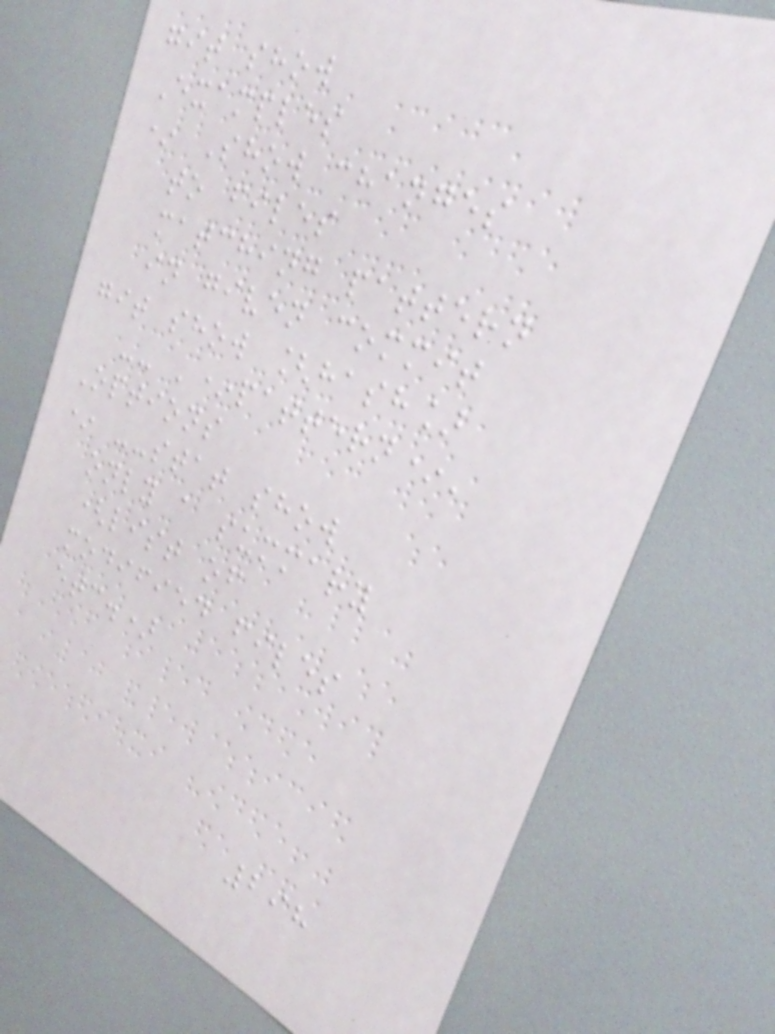git show
Examples
* Show changes
to files
matching pattern
in given commit
git show [hash]
-- '*pattern*'
Options
* --stat show
only a summary
(list of
modified files
etc.)
298
